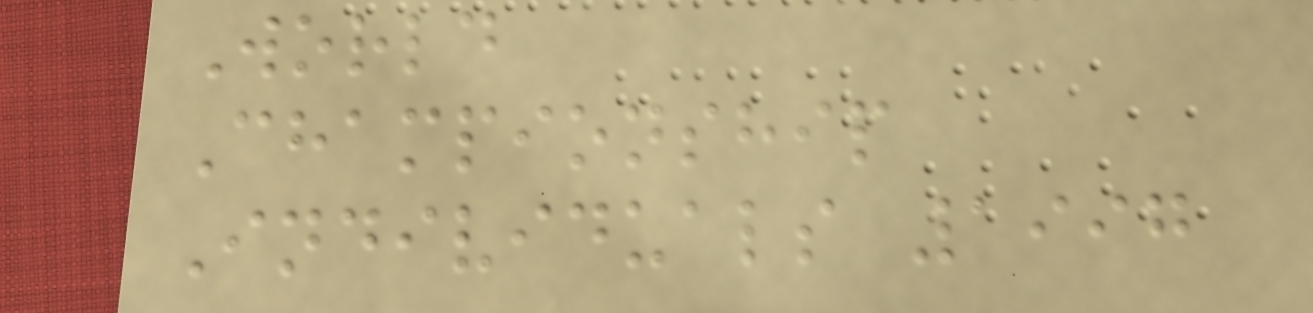World
Championship
Individuals 1997
